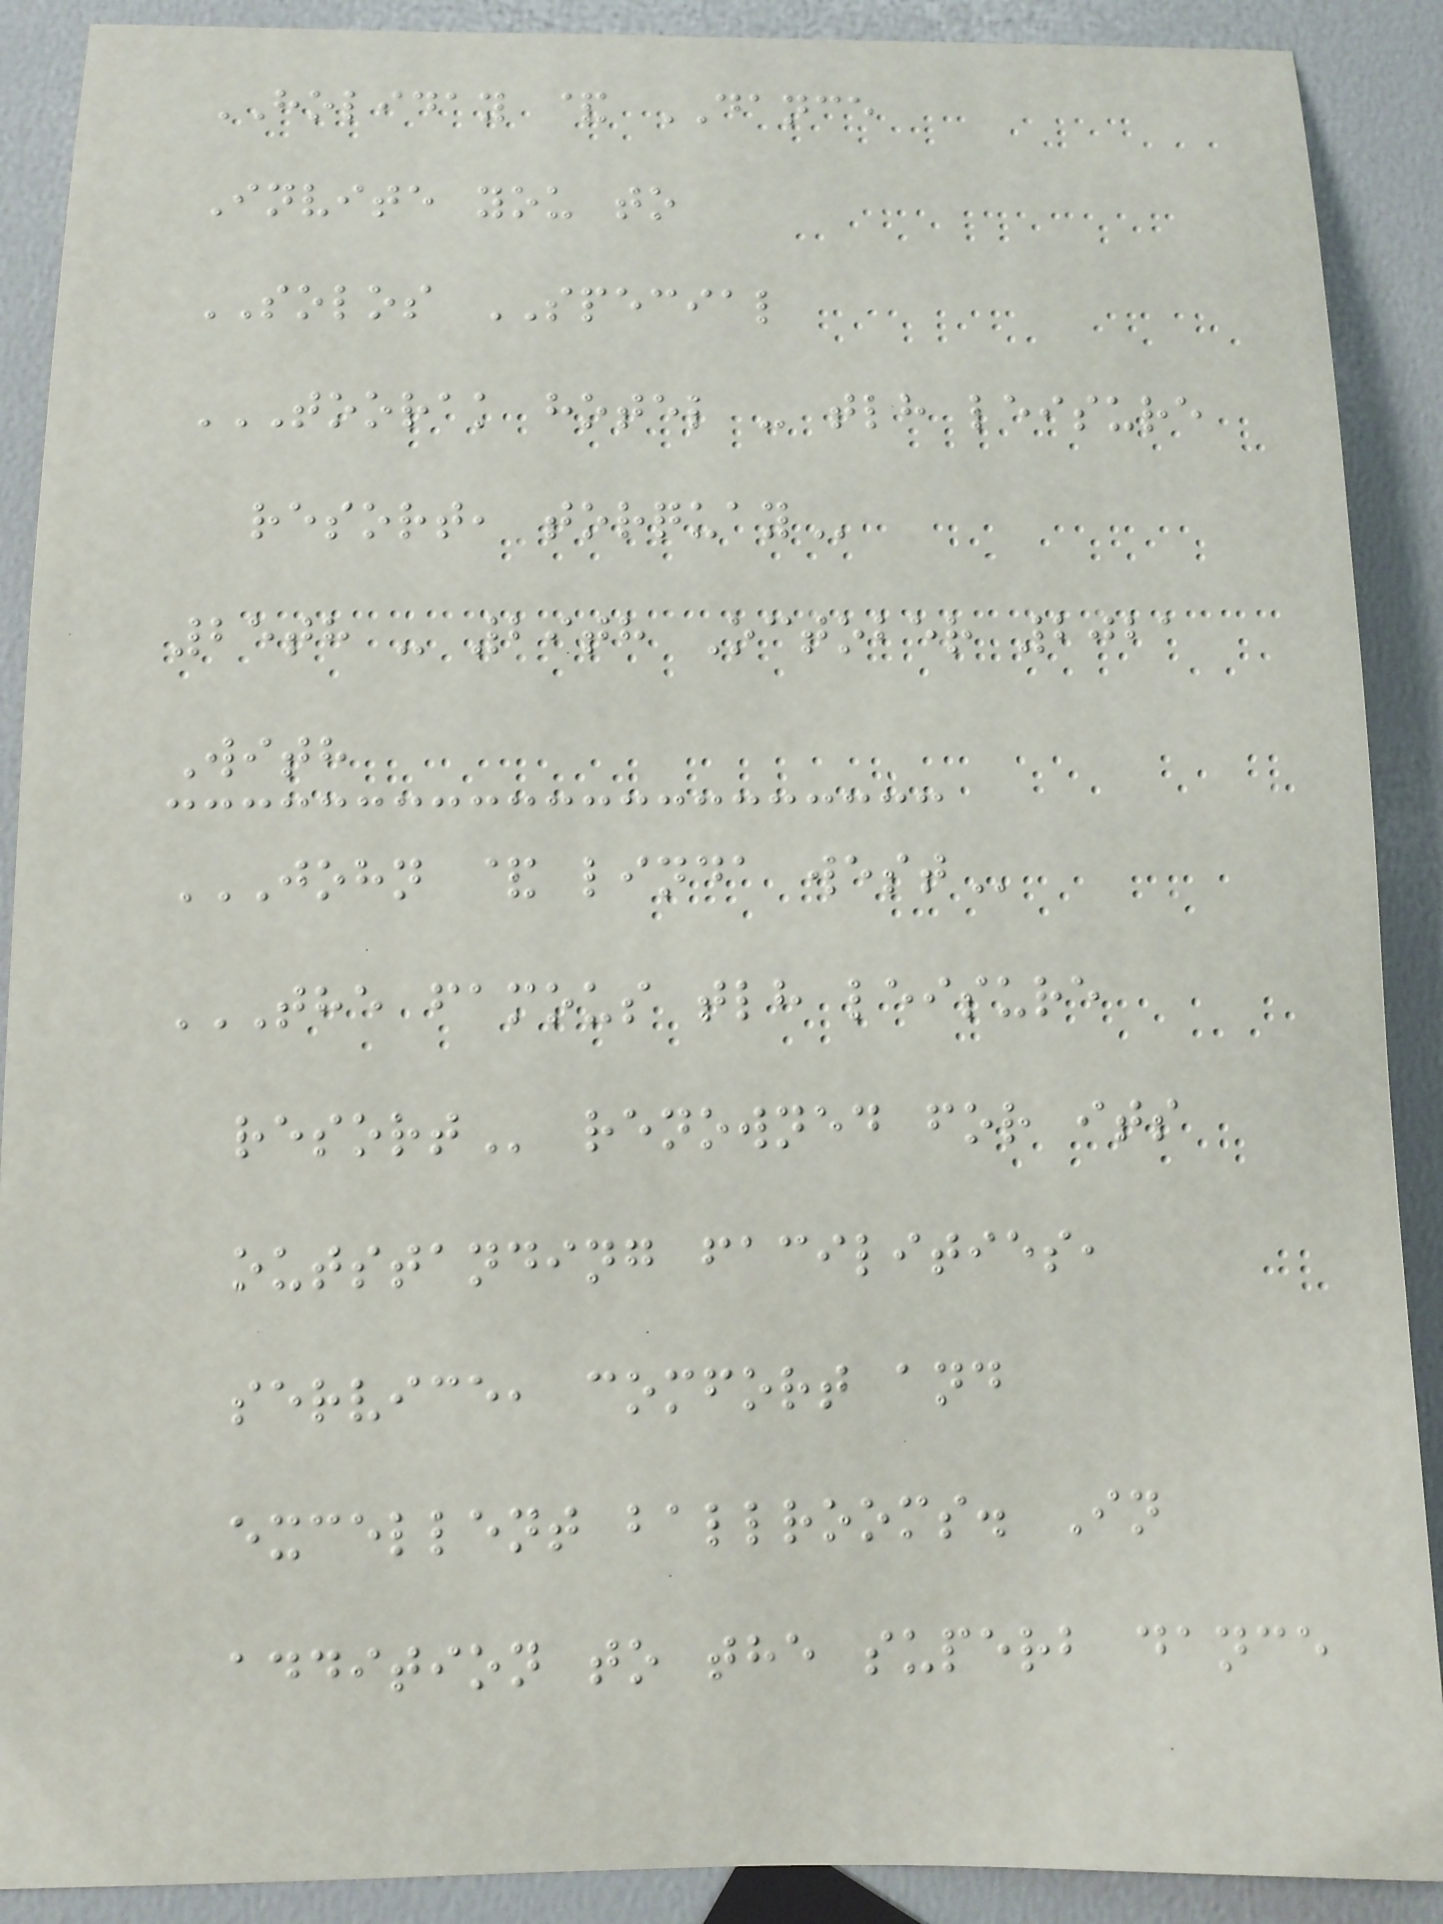HOLIDAY & DANCE
Invite you to
SOLOS SPECIAL
TOORAK HOTEL - TLH LEISURE
RESORT, TORQUAY
25th - 29th October 2021
With
JOHN & LINDA WEST
THE FAMOUS TLH LEISURE
RESORT renowned for its
outstanding facilities,
service, comfort and
excellent ballrooms. In
addition to the superb dance
